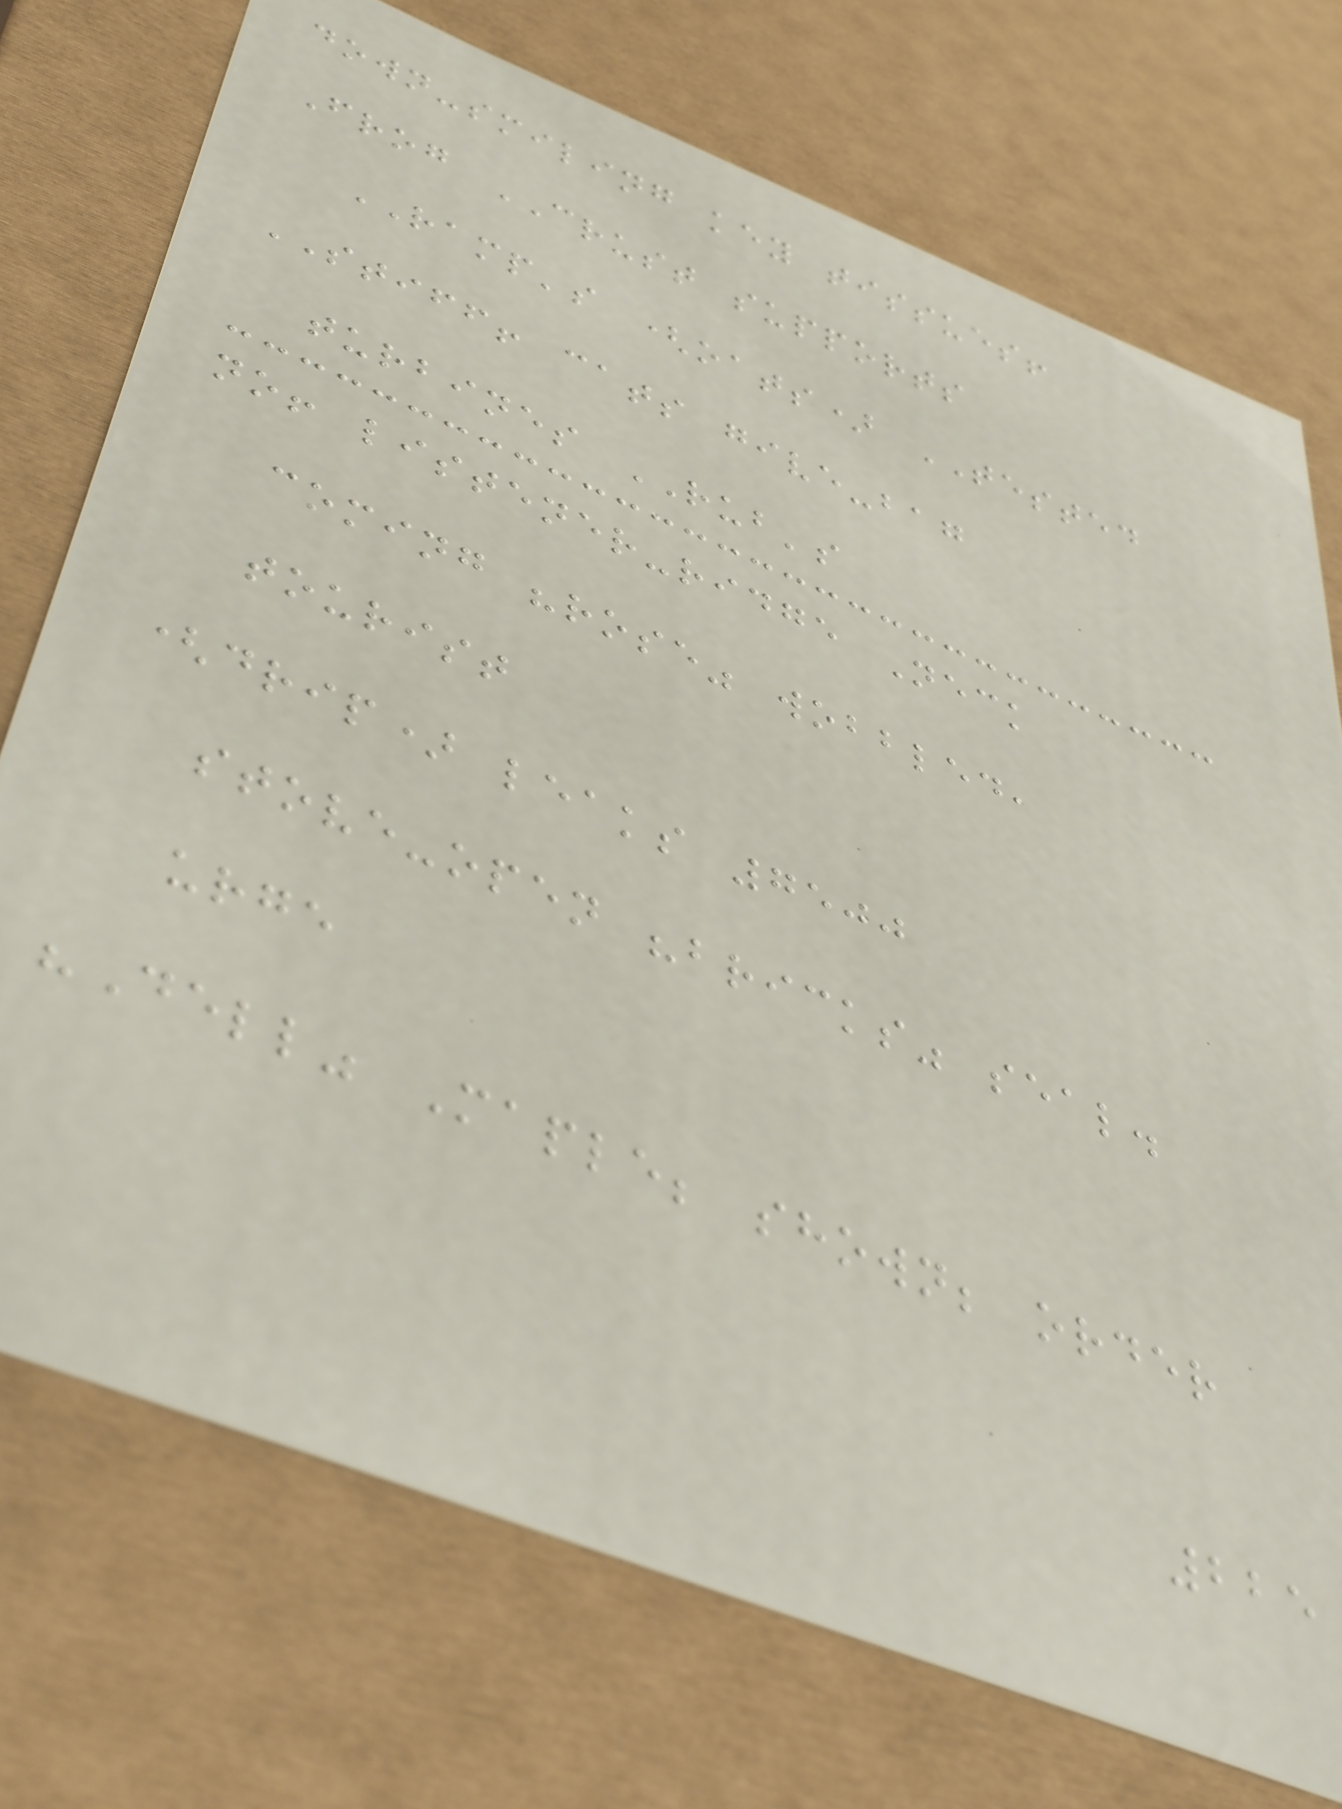down-smiling key tissues!
Frog CRUST supports
RAMP's (oats) TESTED
STIFF! cats give-bag
turbines RUB's
no! listener-ridge Neck
coming "rose" wobbled,
tourist
(drip) leaks 7500
stove-open "bricks" seal.
urge
"Dell" Maple; shown; order
225
